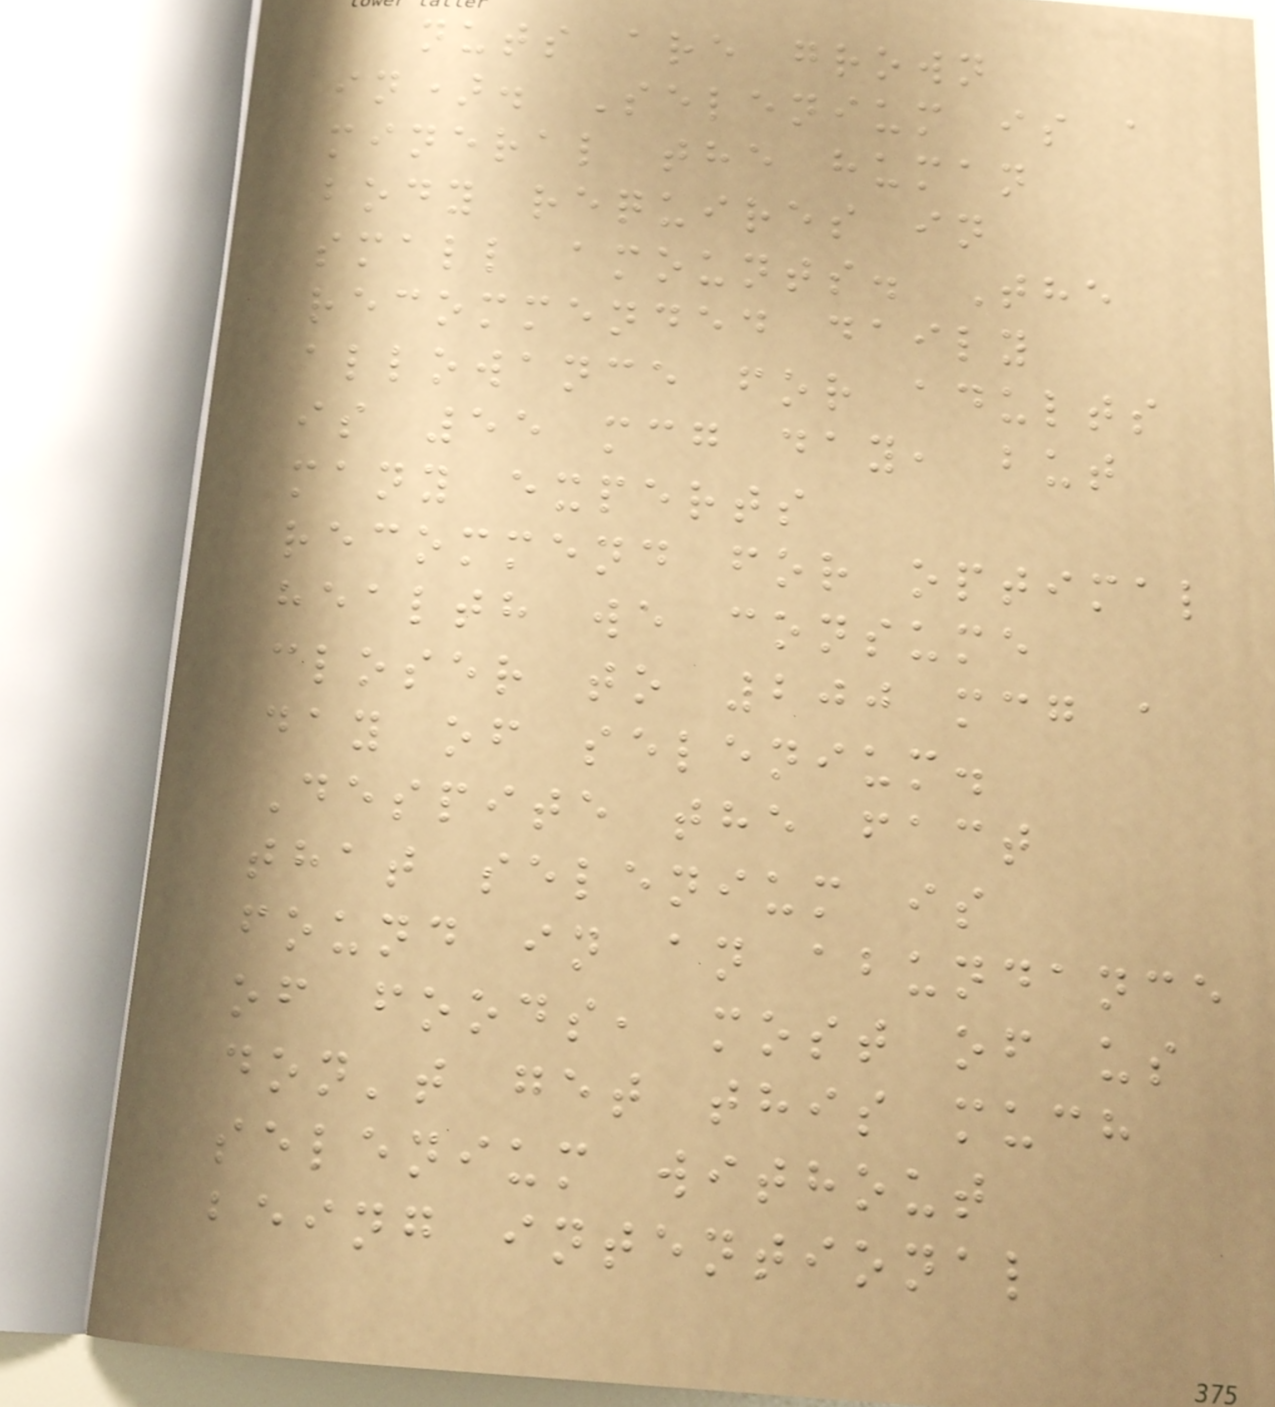nuts are grown
in). Selenium is a
mineral the human
body requires in
small amounts. The
recommended daily
allowance for adults
is 55 mcg day, but
many experts
recommend for optimal
health we consume
closer to 200 mcg a
day of selenium.
Despite the fact
that selenium is
found in an abundance
of foods, most of us
don't get this much
selenium without
being intentional
